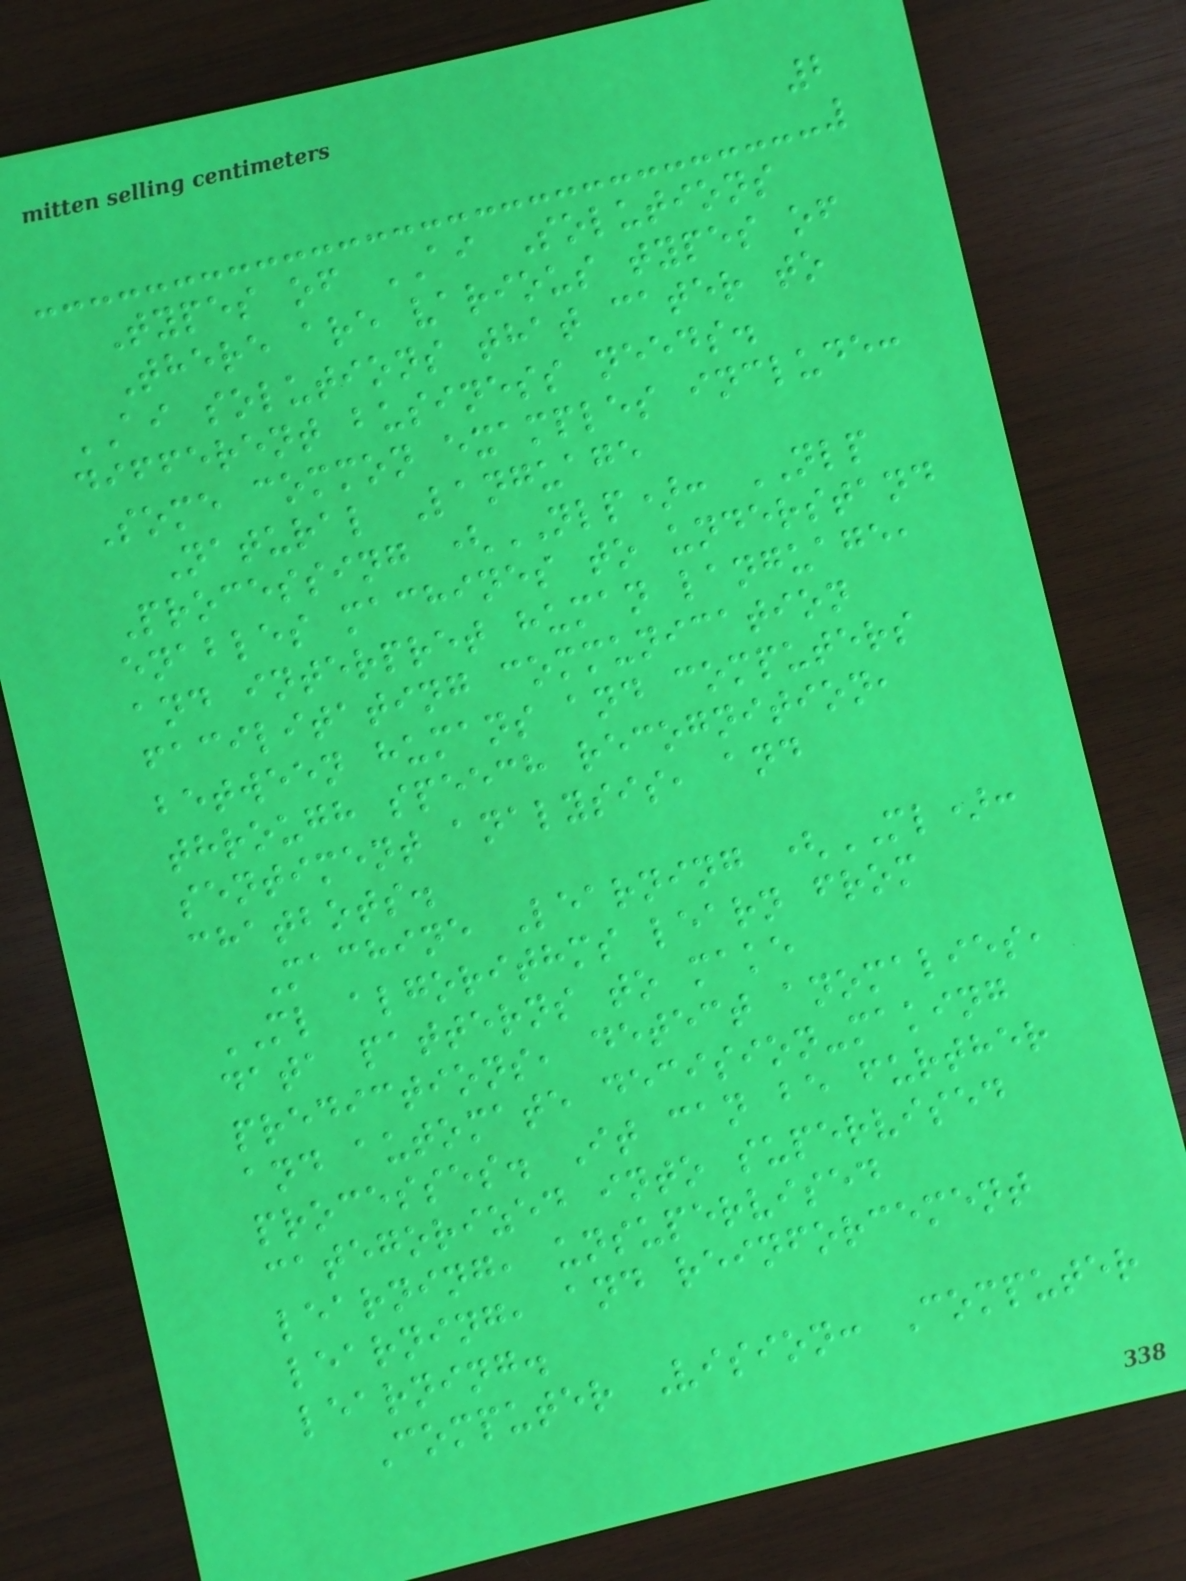2
Types of AI Solutions
There are various types of
AI solutions that cater to
different business needs.
Some common examples include:
Natural Language
Processing (NLP): NLP
enables machines to understand
and interpret human language,
facilitating communication
between humans and computers
through speech recognition,
sentiment analysis, and
chatbots.
Machine Learning (ML):
ML algorithms learn from
data patterns to make
predictions, detect anomalies,
and automate decision-making
processes. It can be further
categorized into supervised
learning, unsupervised
learning, and reinforcement
learning.
Computer Vision: Computer
